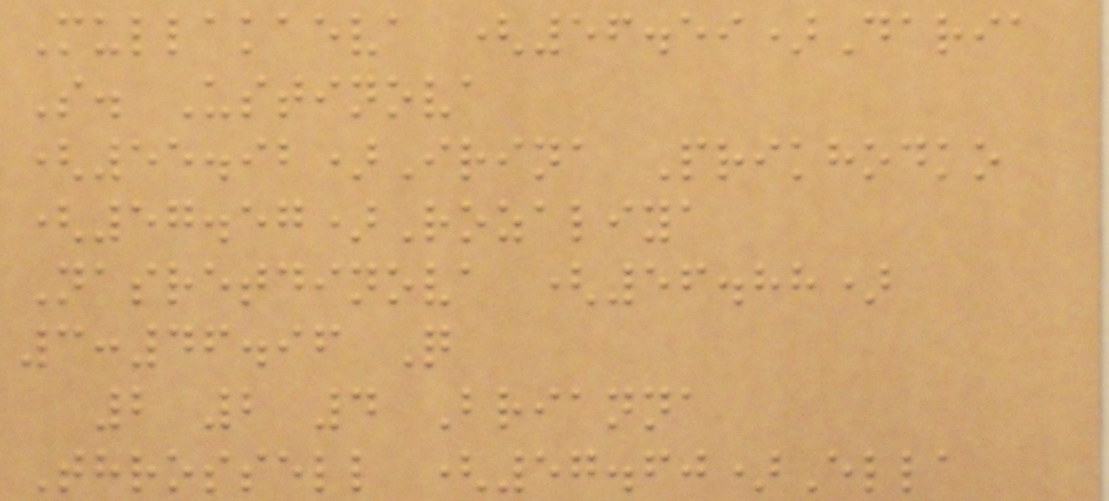Mullakaeva (56.59)Daria
S. Ustinova
(55.92)Irina Prikhodko
(57.57)Rozaliya
Nasretdinova (56.88)
3:46.96 Q
2 2 4 Brianna
Throssell (57.60)Ella
